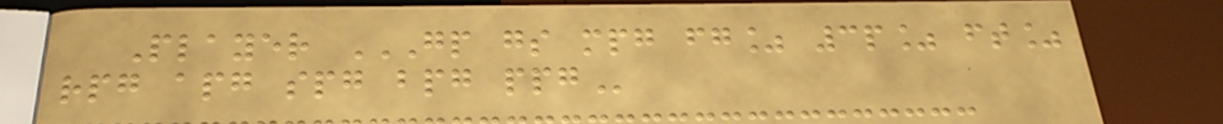Player GP GS MPG FG% 3P% FT%
RPG APG SPG BPG PPG
